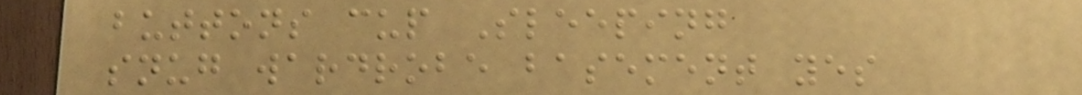buttons cup Sleeping
snug wardrobe basement yes
